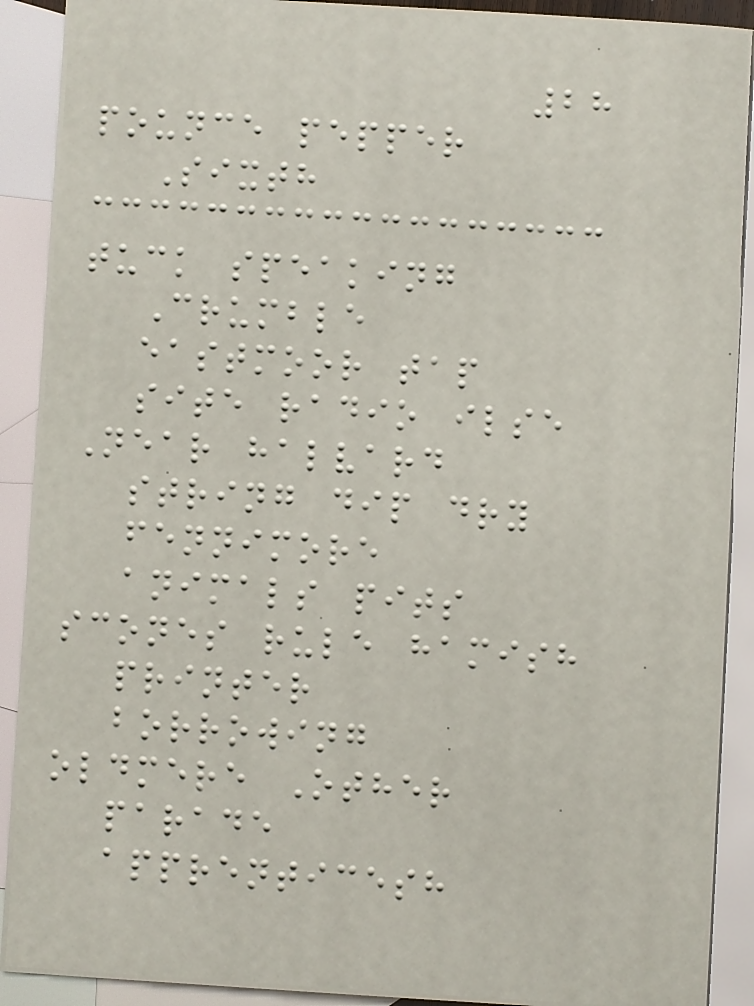28
pounce pepper
Sixth
tuck speaking
Crumble
eastmoor tap
site radio ilse
Near halvard
string dip dry
fennimore
animals pits
scones rule hamish
printer
borrowing
oldmere Other
parade
apprenticesh
